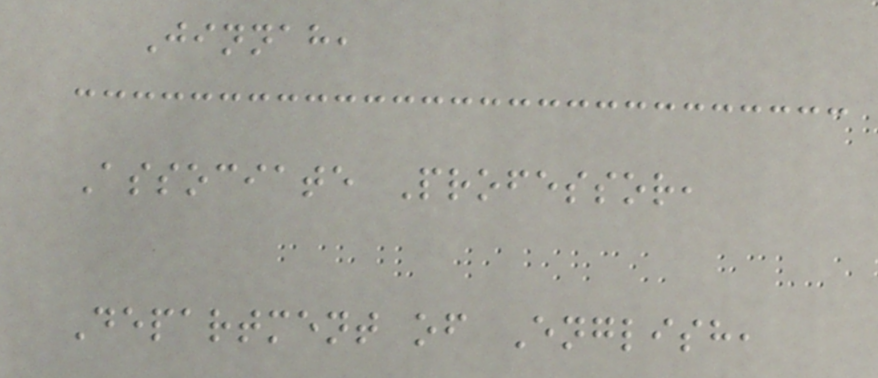Jinnah,
Associate Professor,
Department of English,
